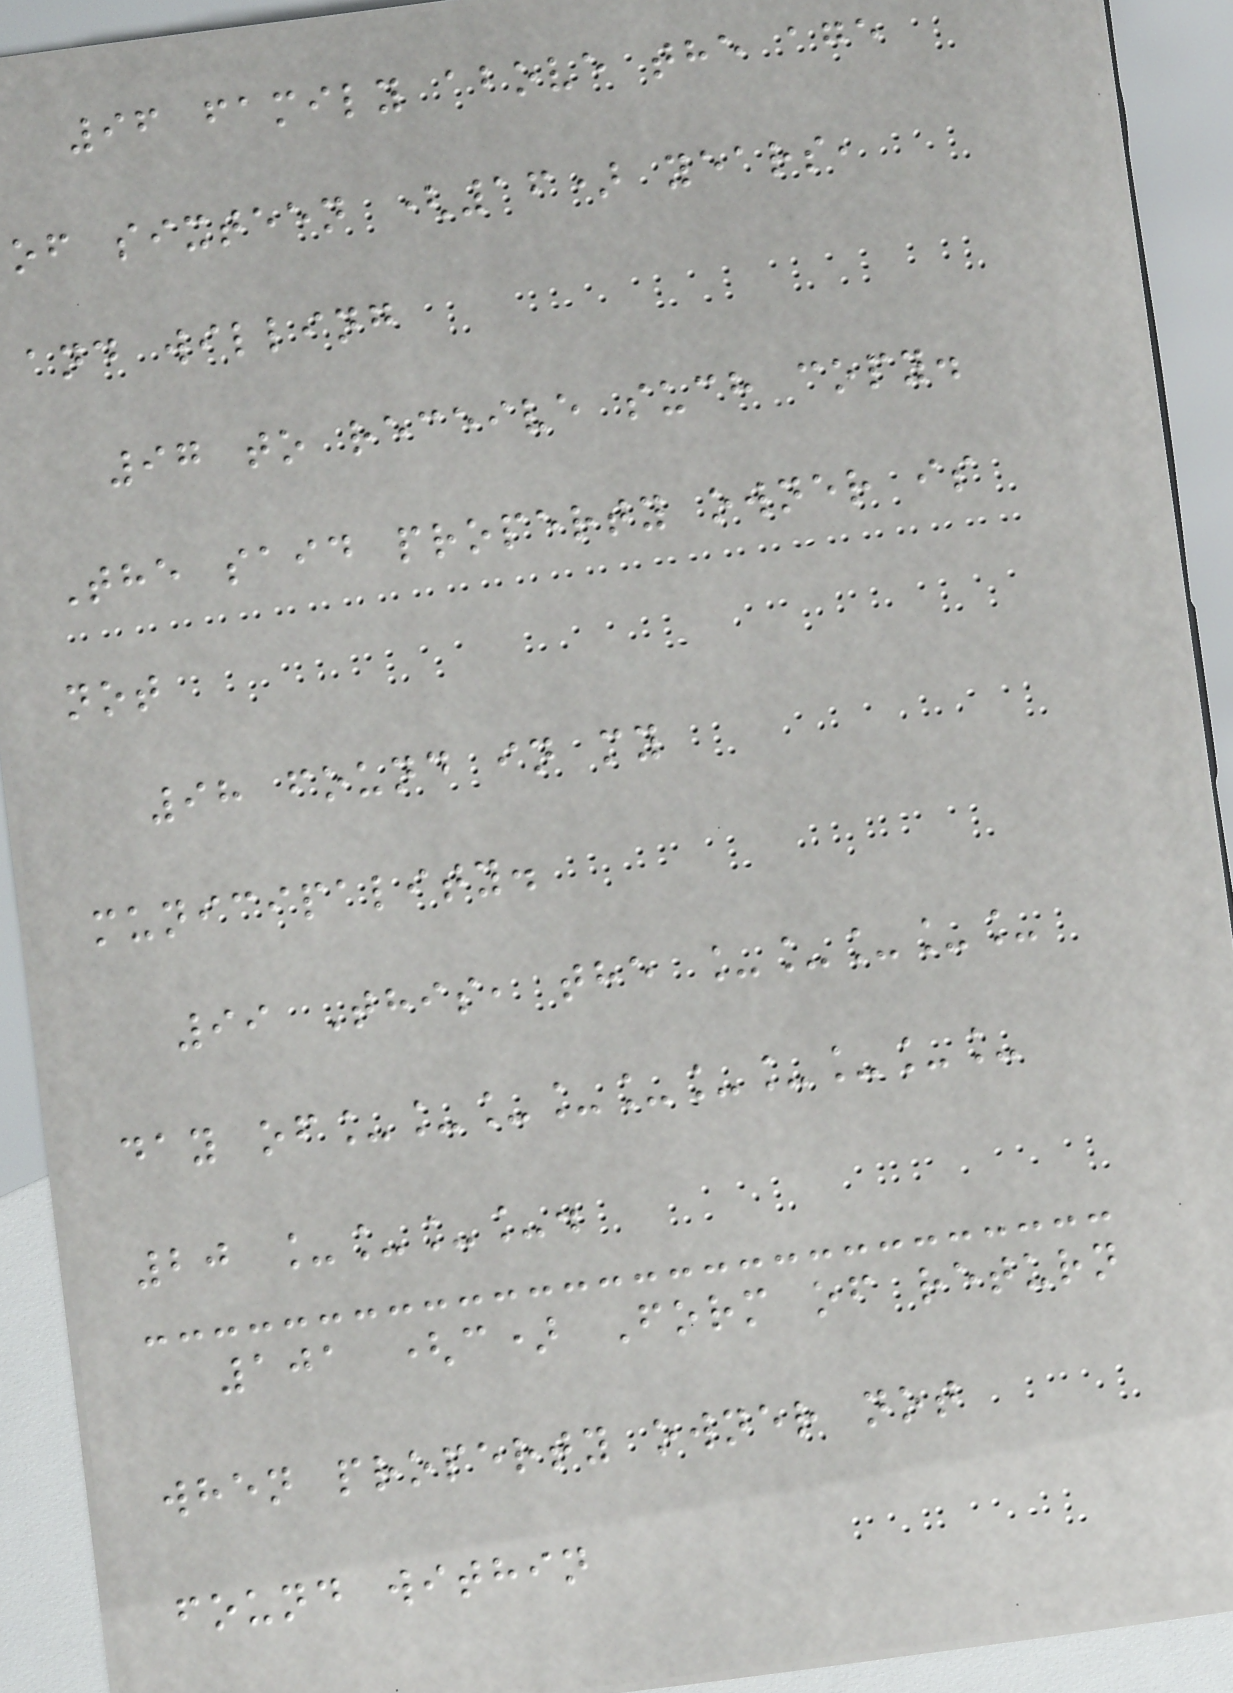96 family above the age
of sixteen (16) years,
and willing
97 to receive such copy.
The said property owner is
not
98 found in my
municipality.
99 This, the _____
day of__________
20 ____.
101 (c) Form of return
when property owner not
found within
